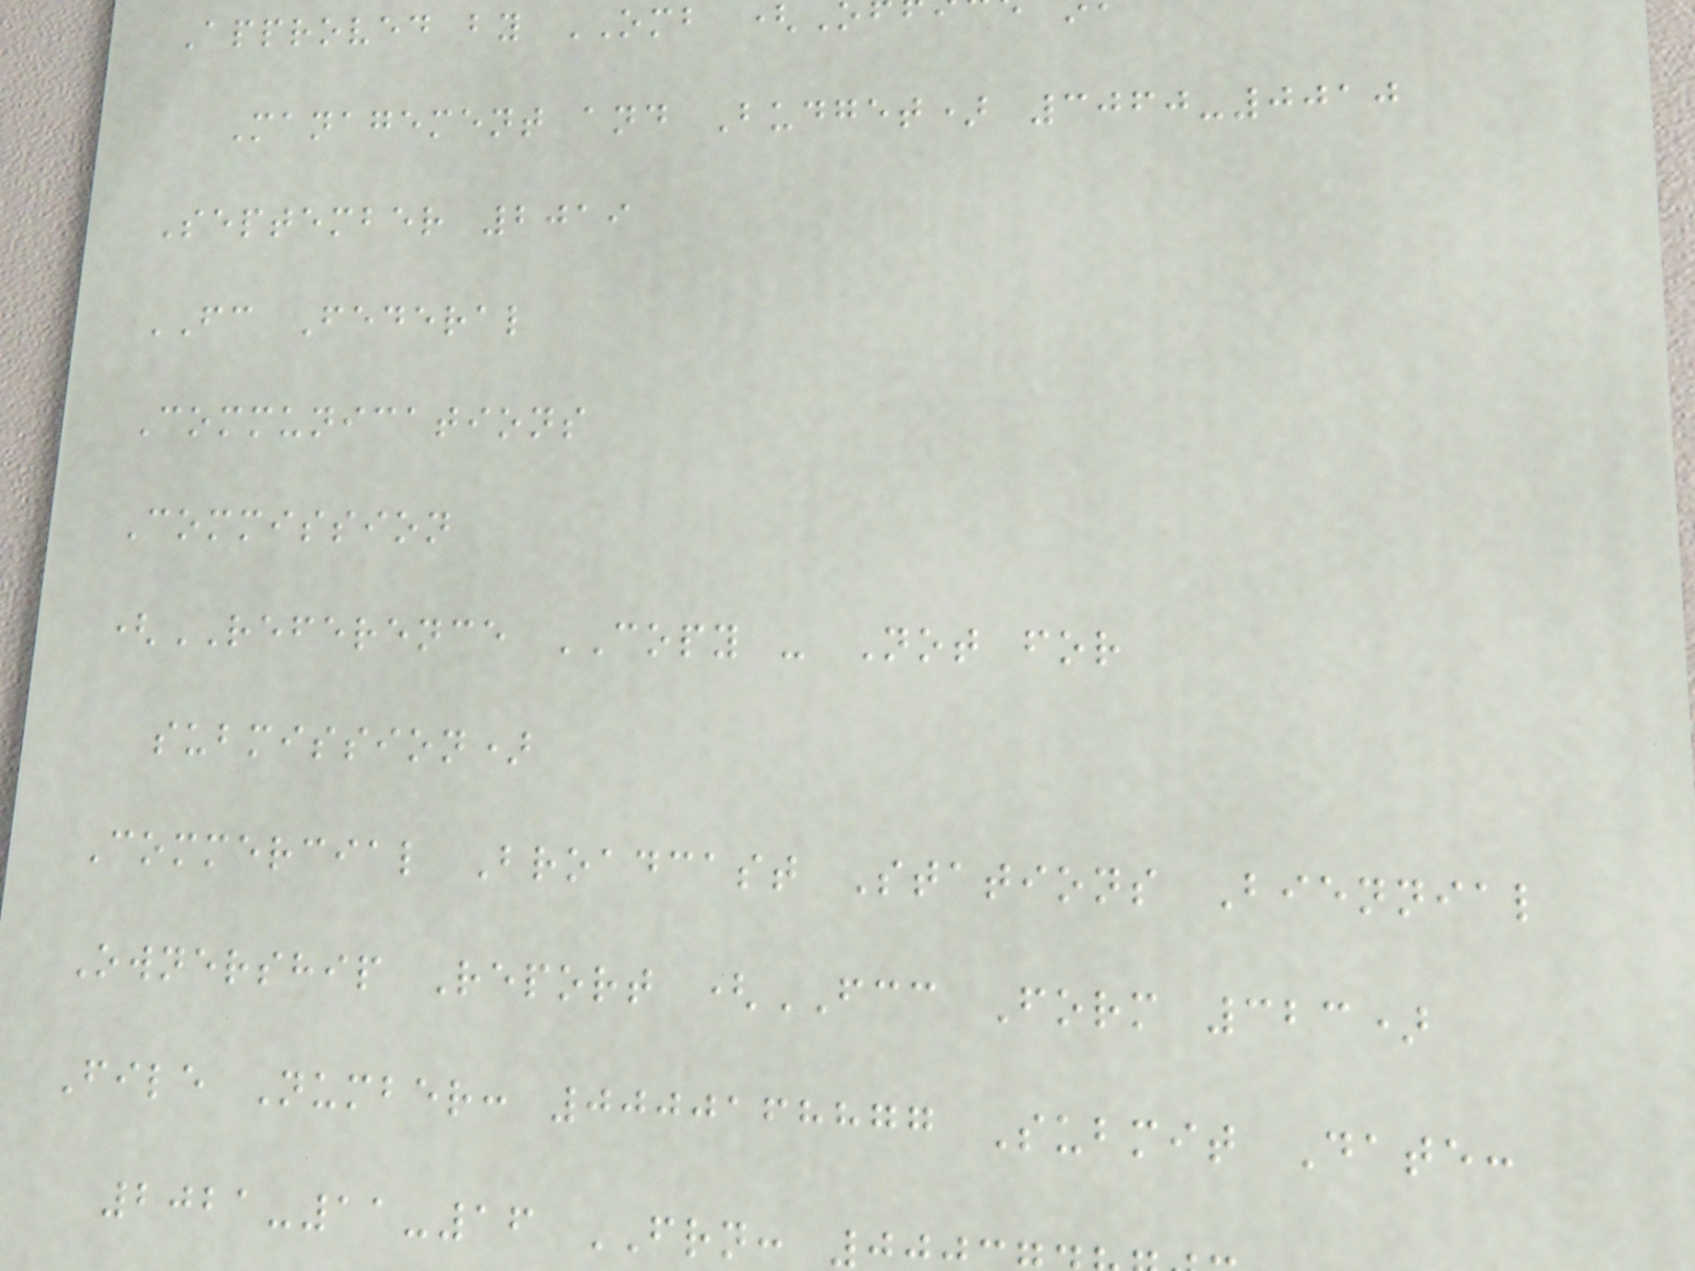Approved by OMB (
Management and Budget) 3060-0010
September 2019
FC Federal
Communications
Commission
(REFERENCE COPY - Not for
submission)
Commercial Broadcast Stations Biennial
Ownership Report (FCC Form 323)
File Number: 0000168877 Submit Date:
2021-11-16 FRN:
